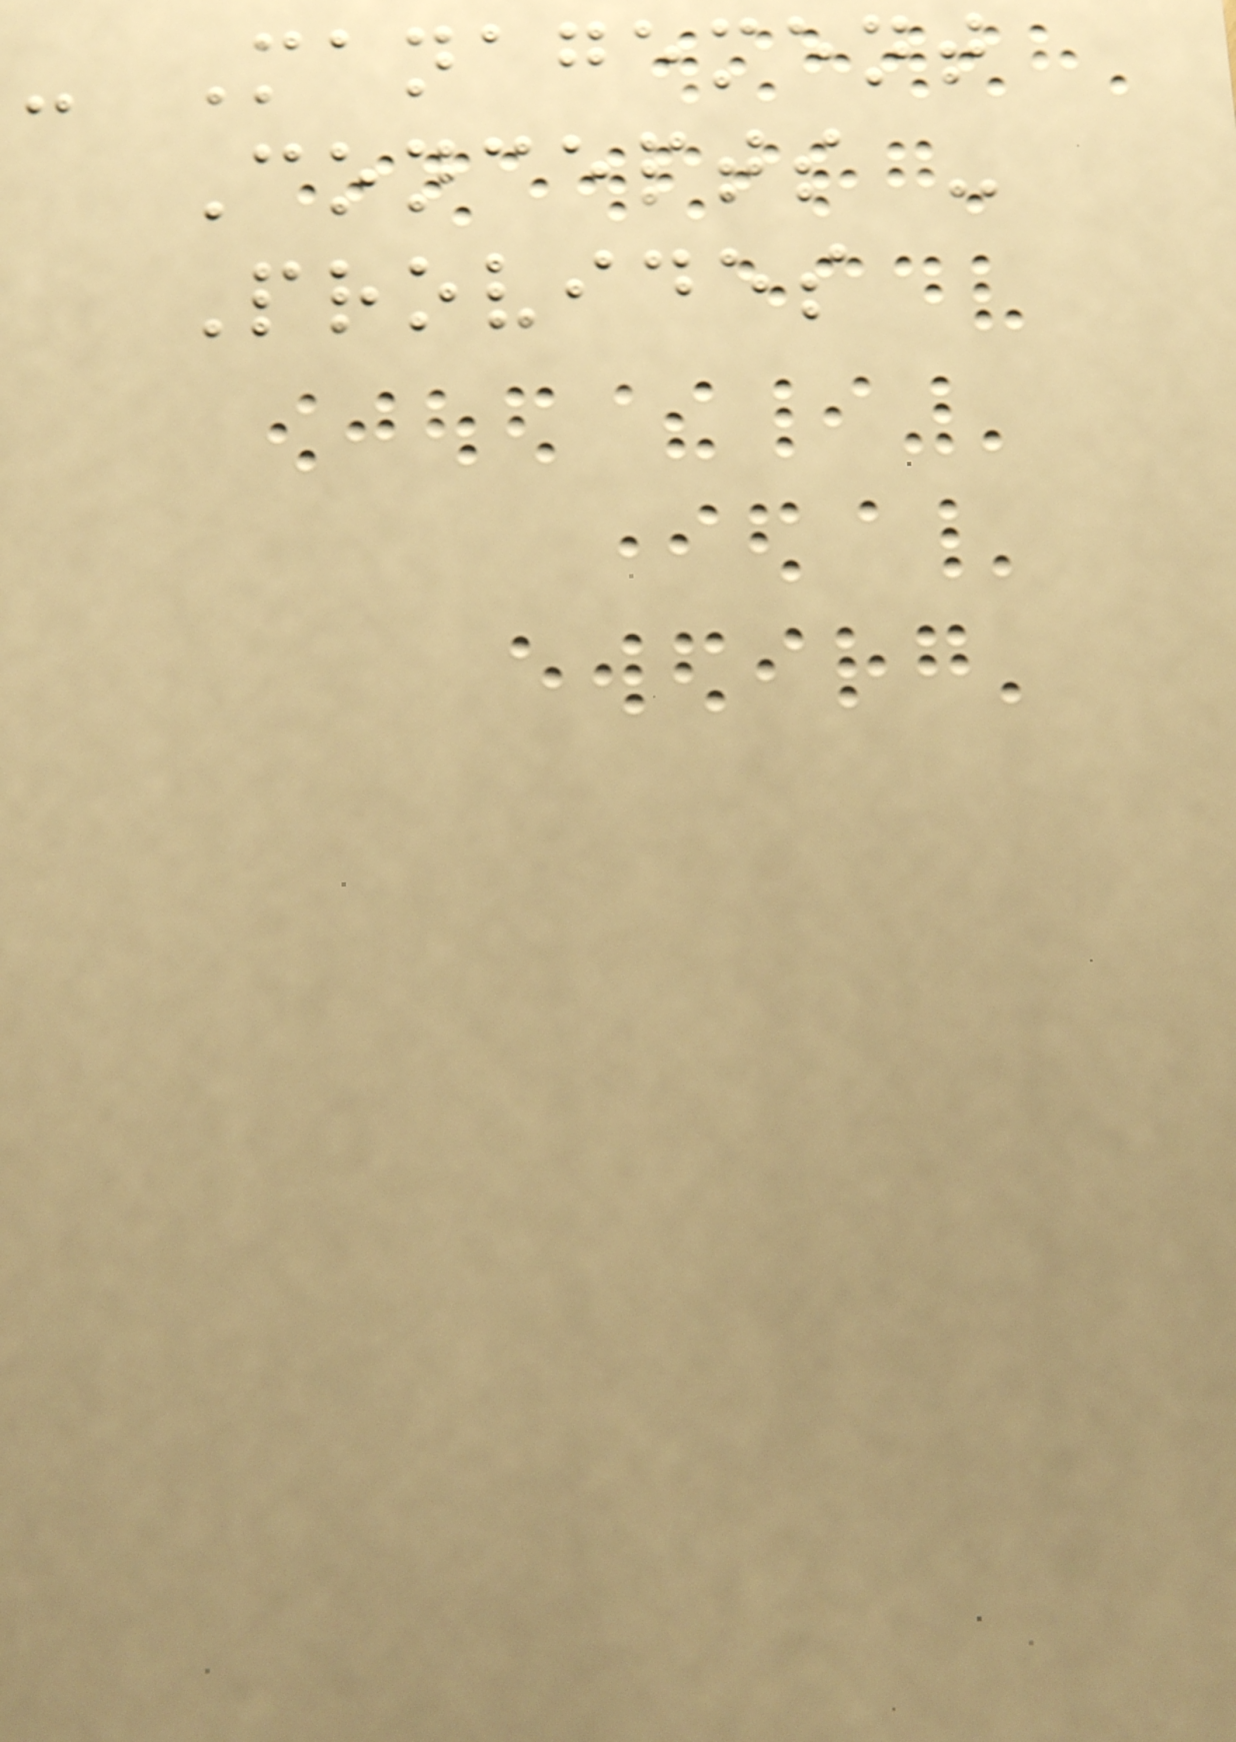- Management
Concepts -
Provides
